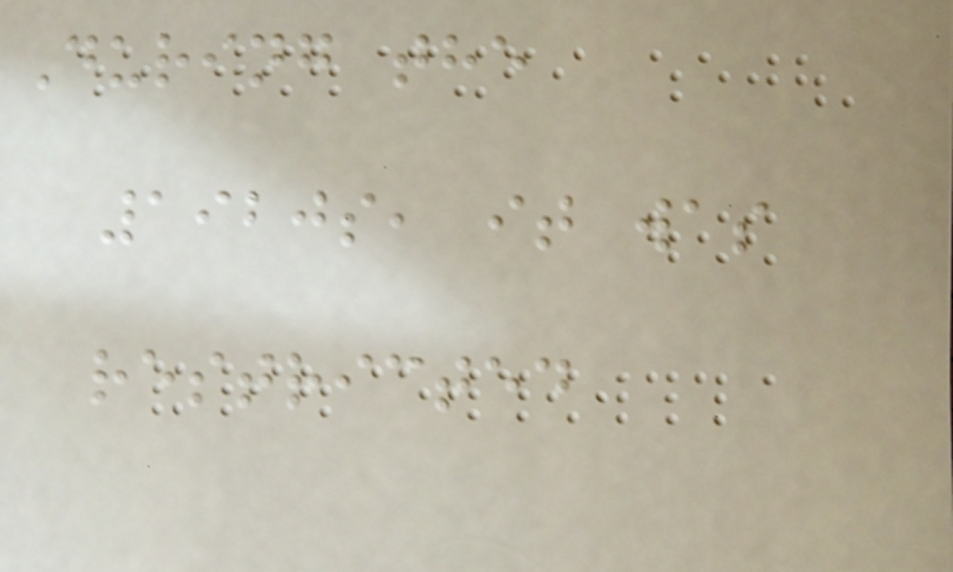During the
1920s, it was
restricted
